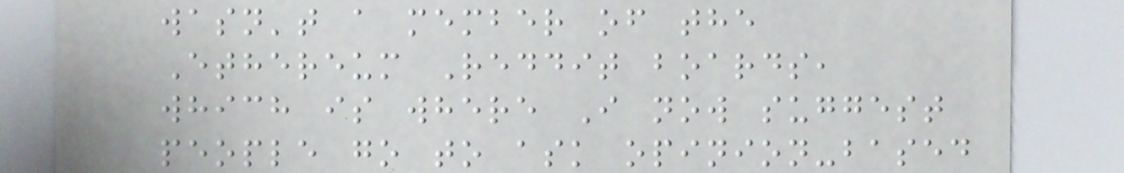wasn't a member of the
Ethereum Reddit boards,
which is where I now suggest
people go to ask opinion-based
